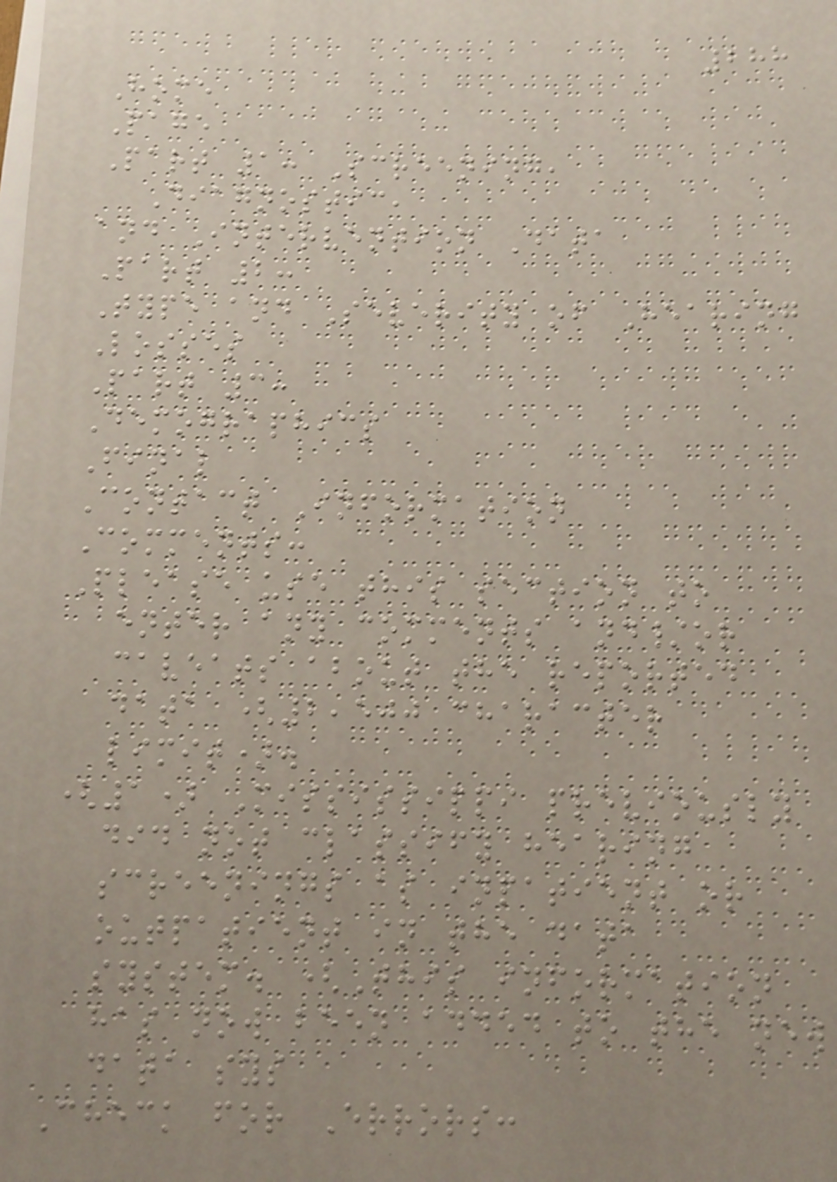288
Home
Page
Part 1: Screening,
Diagnostic,
and Intervention Data
Part 2:
Type and Severity of Hearing
Losses
Part 3:
Demographics
Final
Contact Information
Comments:
Please use this section to
enter any comments and/or
caveats about the reported
data (2,500 character
limit).
(1) Mississippi previously
did not classify hearing
screenings as inpatient or
outpatient in the data
system. (This information
has now been added to the new
data sys
Check for Errors:
